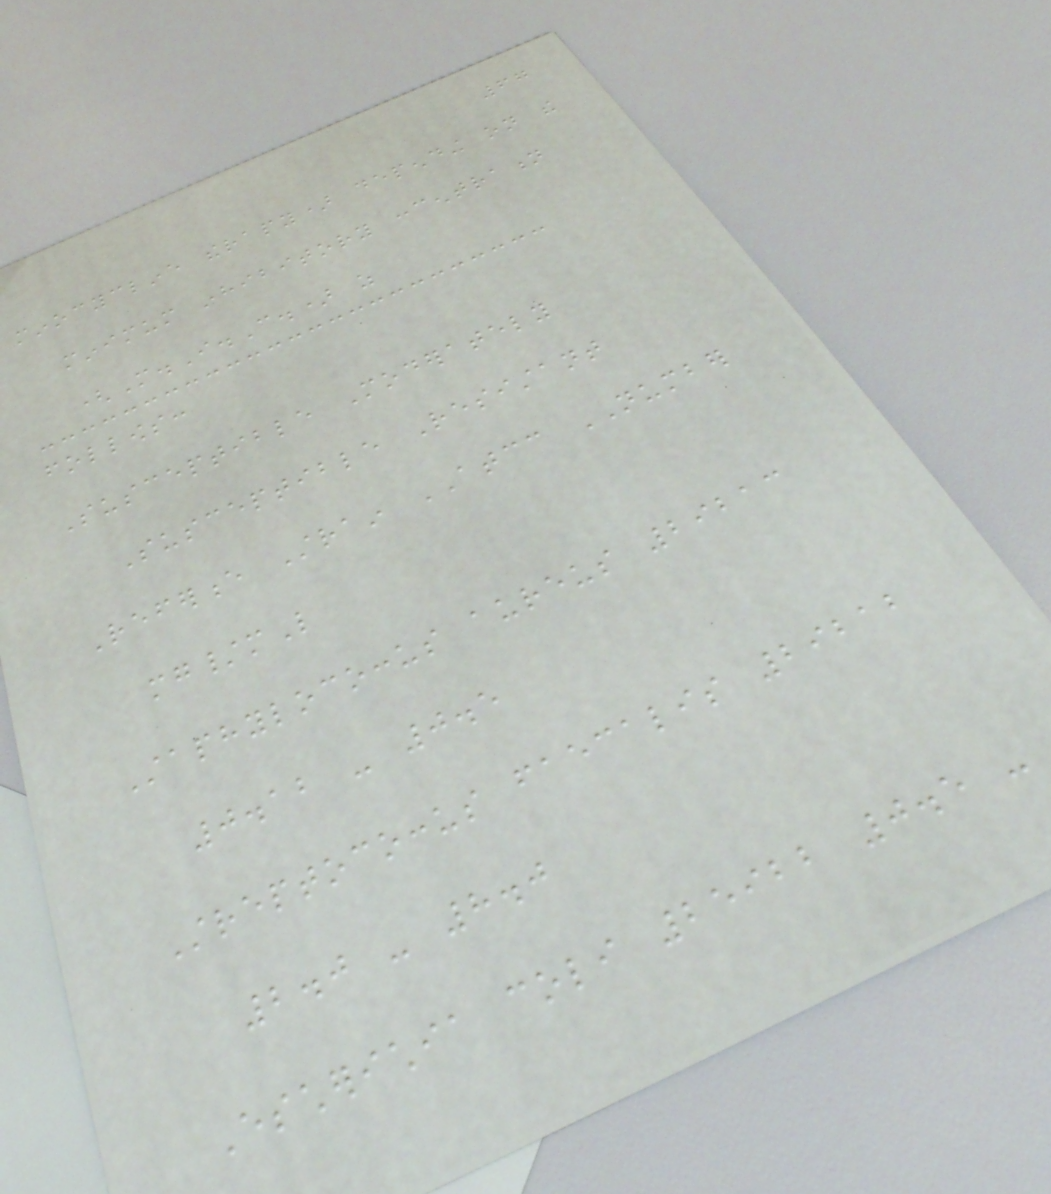67
minocycline therapy) depending on the
minimum inhibitory concentration
(M.I.C.) as
follows:
Susceptible Moderately
Susceptible Resistant
Reference Strain ATCC NUMBER
mg/mL
Staphylococcus aureus 29213
0.12 - 0.5
Streptococcus faecalis 29212
2.0 - 8.0
Escherichia coli 25922 0.5 -
